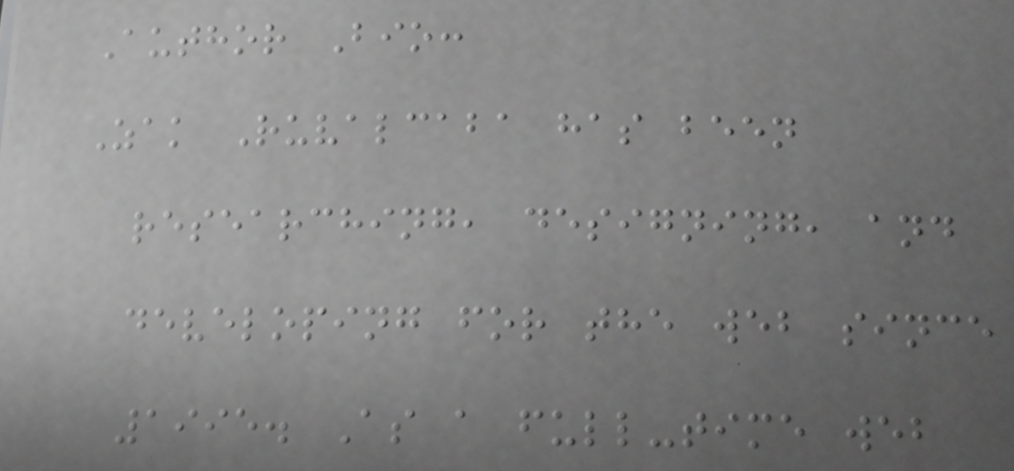Author Bio:
Zak Ruvalcaba has been
researching, designing, and
developing for the web since
1995. As a full-time web
